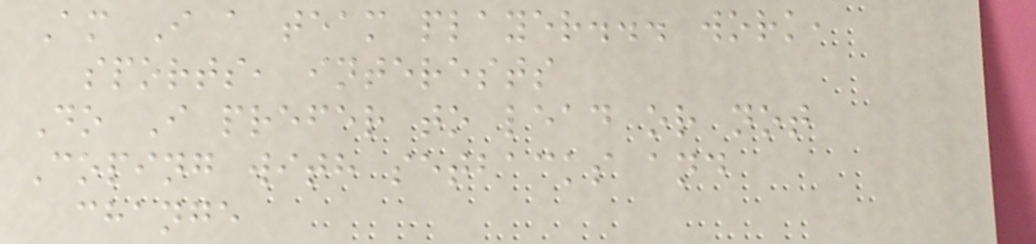Am I a team player... work,
sports, interests
Do I prefer to lead or not
Coping with setbacks and
change
